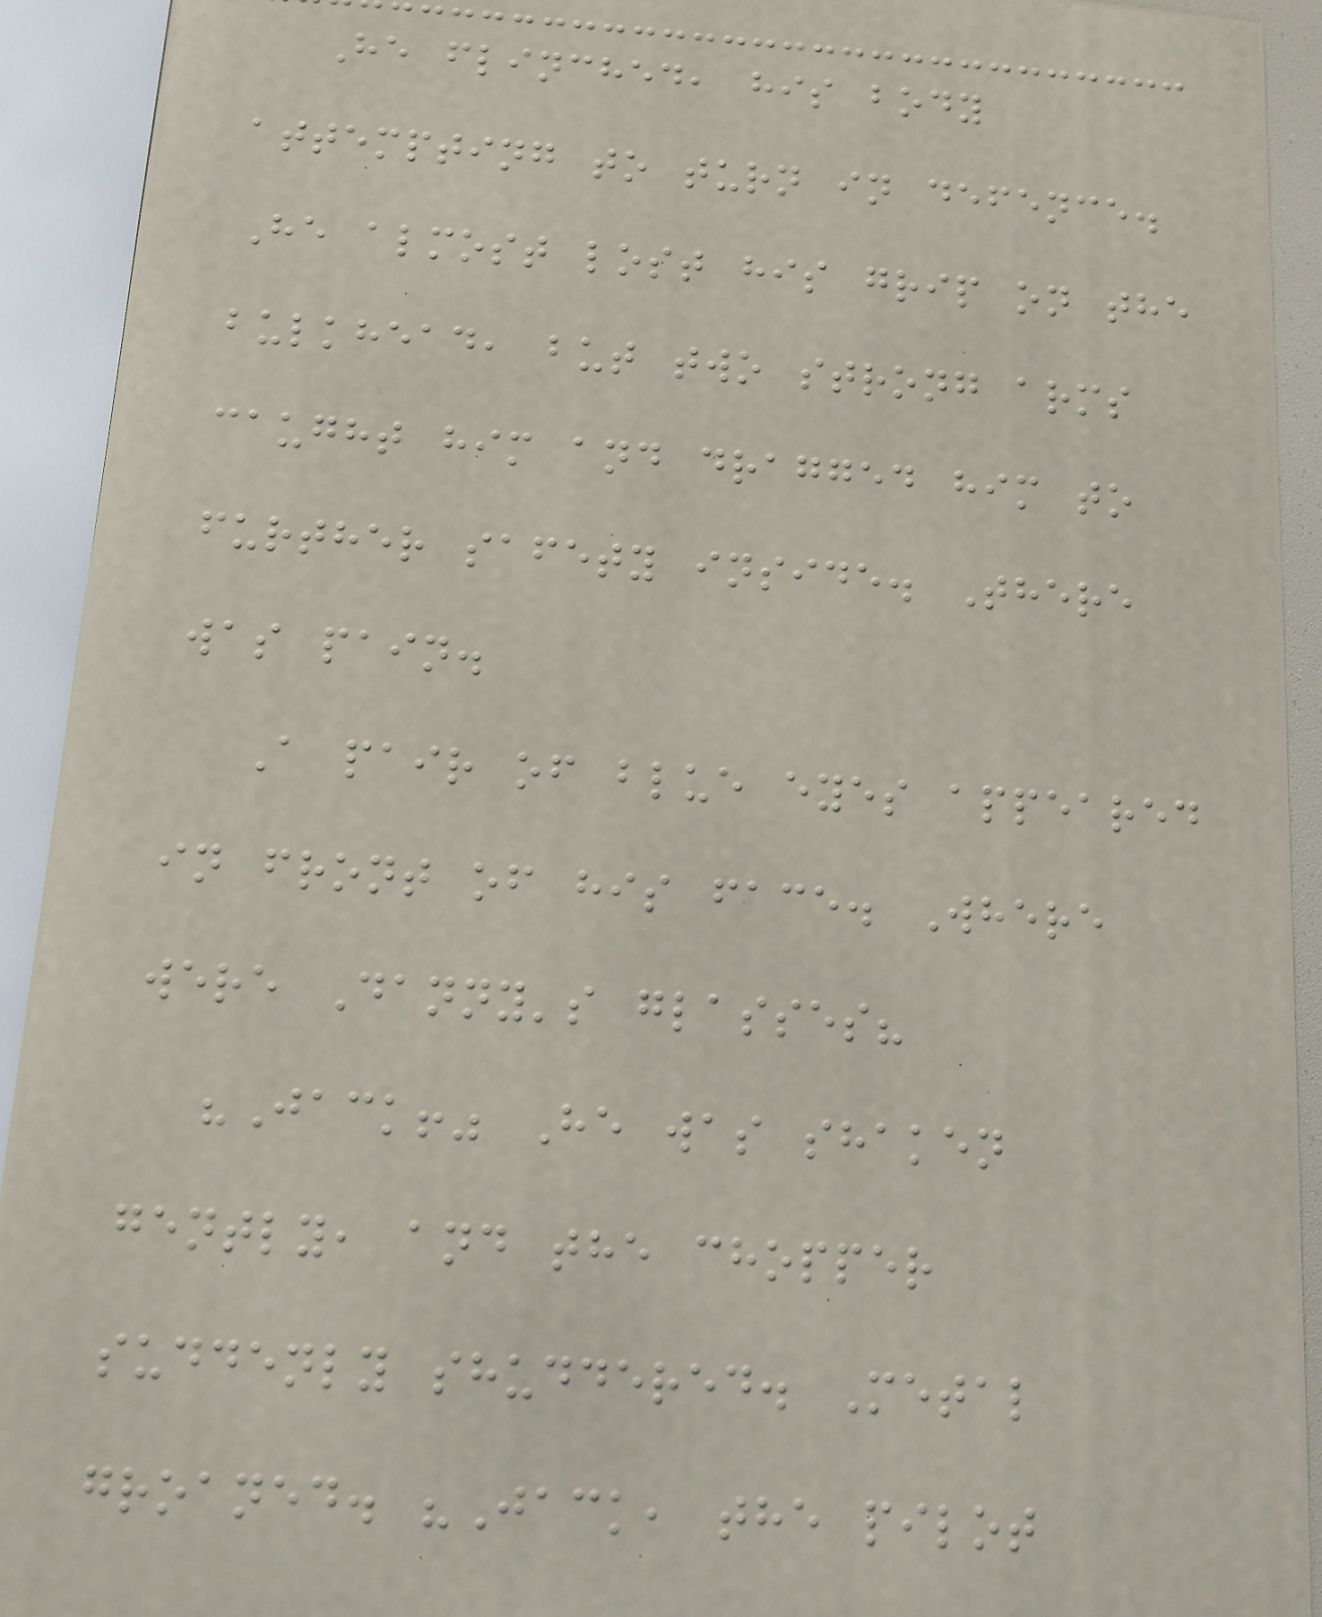He flinched, his body
attempting to turn in defence.
He almost lost his grip on the
bulkhead, but two strong arms
caught him and dragged him to
further safety inside. There
was pain.
A pair of blue eyes appeared
in front of his face. Where
were Danny's glasses?
"Jack!" He was shaken
gently, and the chopper
suddenly shuddered. Metal
groaned. "Jack, the pilot
